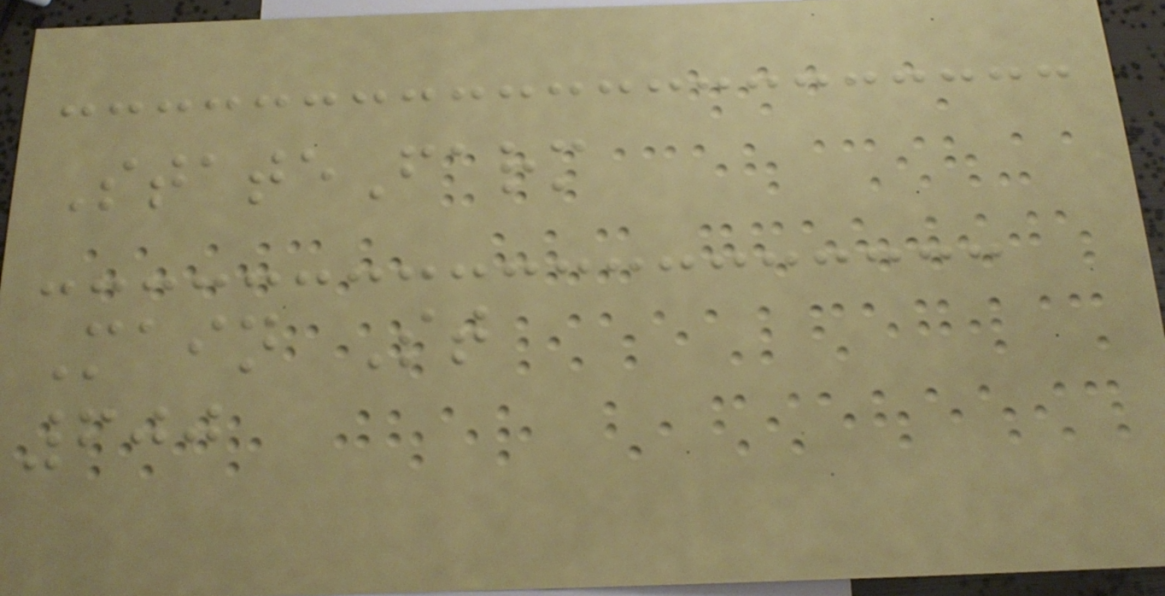StateFarm
Main St
600
